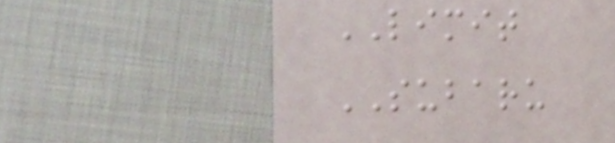LIMIT
SUBARU
